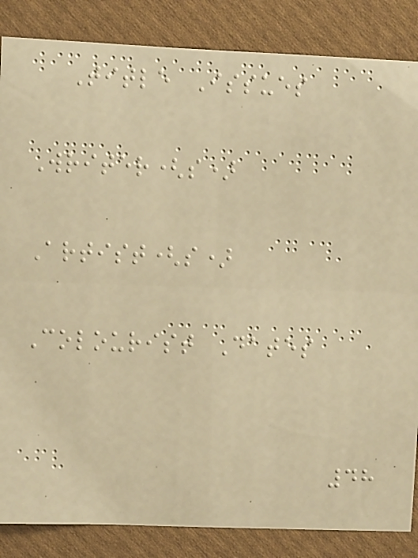Title Issues
Writer(s)
Artist(s)
Colourist Dates
48
